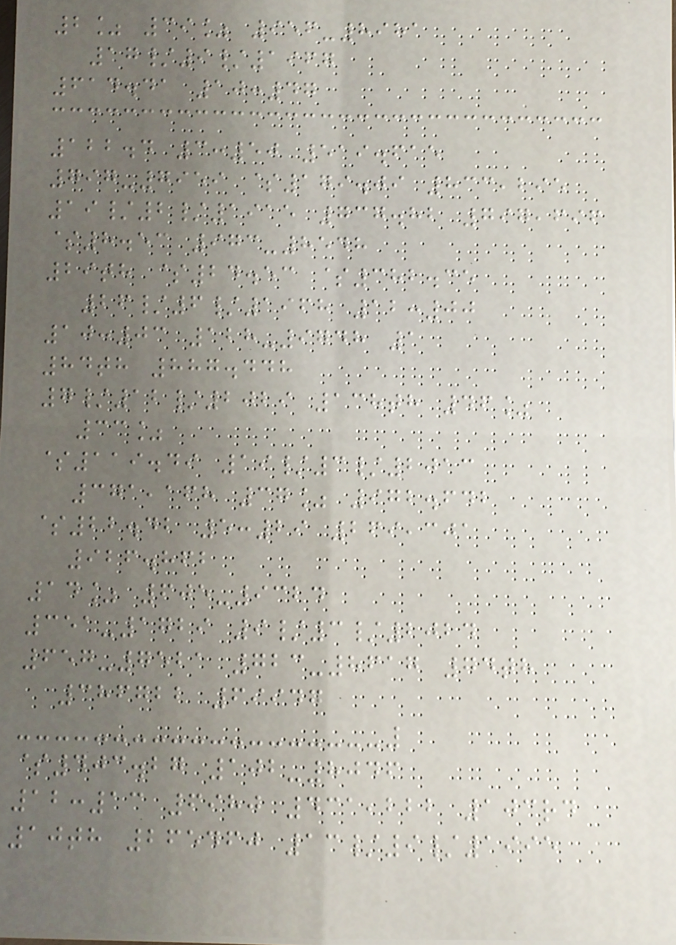2% 39% 956-8981
17/9/1967
614.41 10:47
122.4 3:50 519.615
797-7959 $179.09 833,295
19/2/1915 737.82 797,696
$8.53 973-8548
29th $24.53 $382.35
26/6/1968 12:00
10:03 128-9748 1
84th 887.448
7/12/2029 138th 46%
33%
$119.49 19/3/2013
371,168 37% 972.642
$22.42 5:29 269,301
926.862
14% 605-9324
351-1729 9/3/2024
657-7521 723-8617 74th
386722 69947
$403.27 102-8046
12:13 6980 431,222 103rd
10th 265460 13/9/1995
